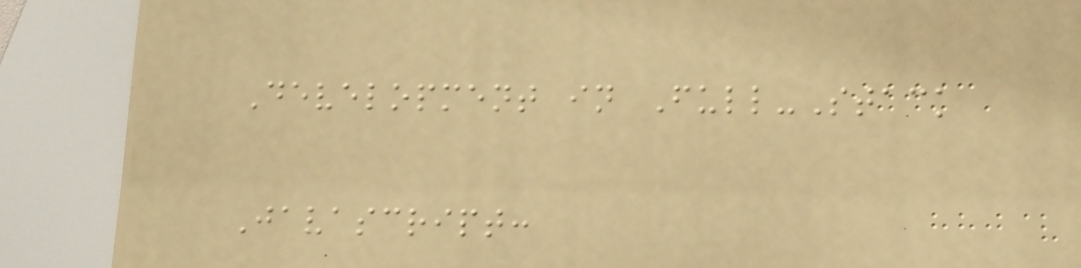Development in Full-Stack
Javascript:
